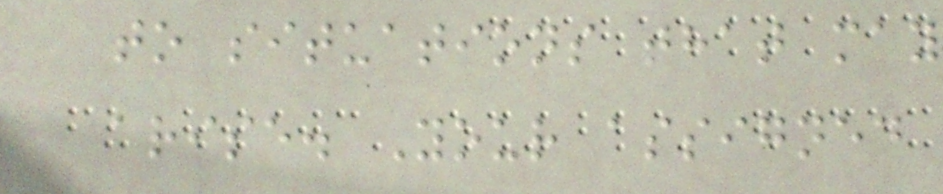to situations that may
arise. Your assigned
